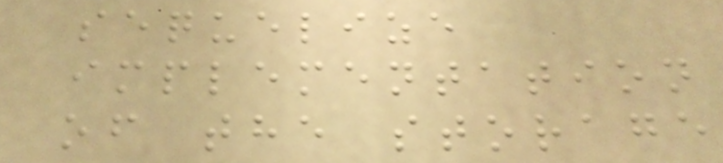sequelize
implementation
of the storage
